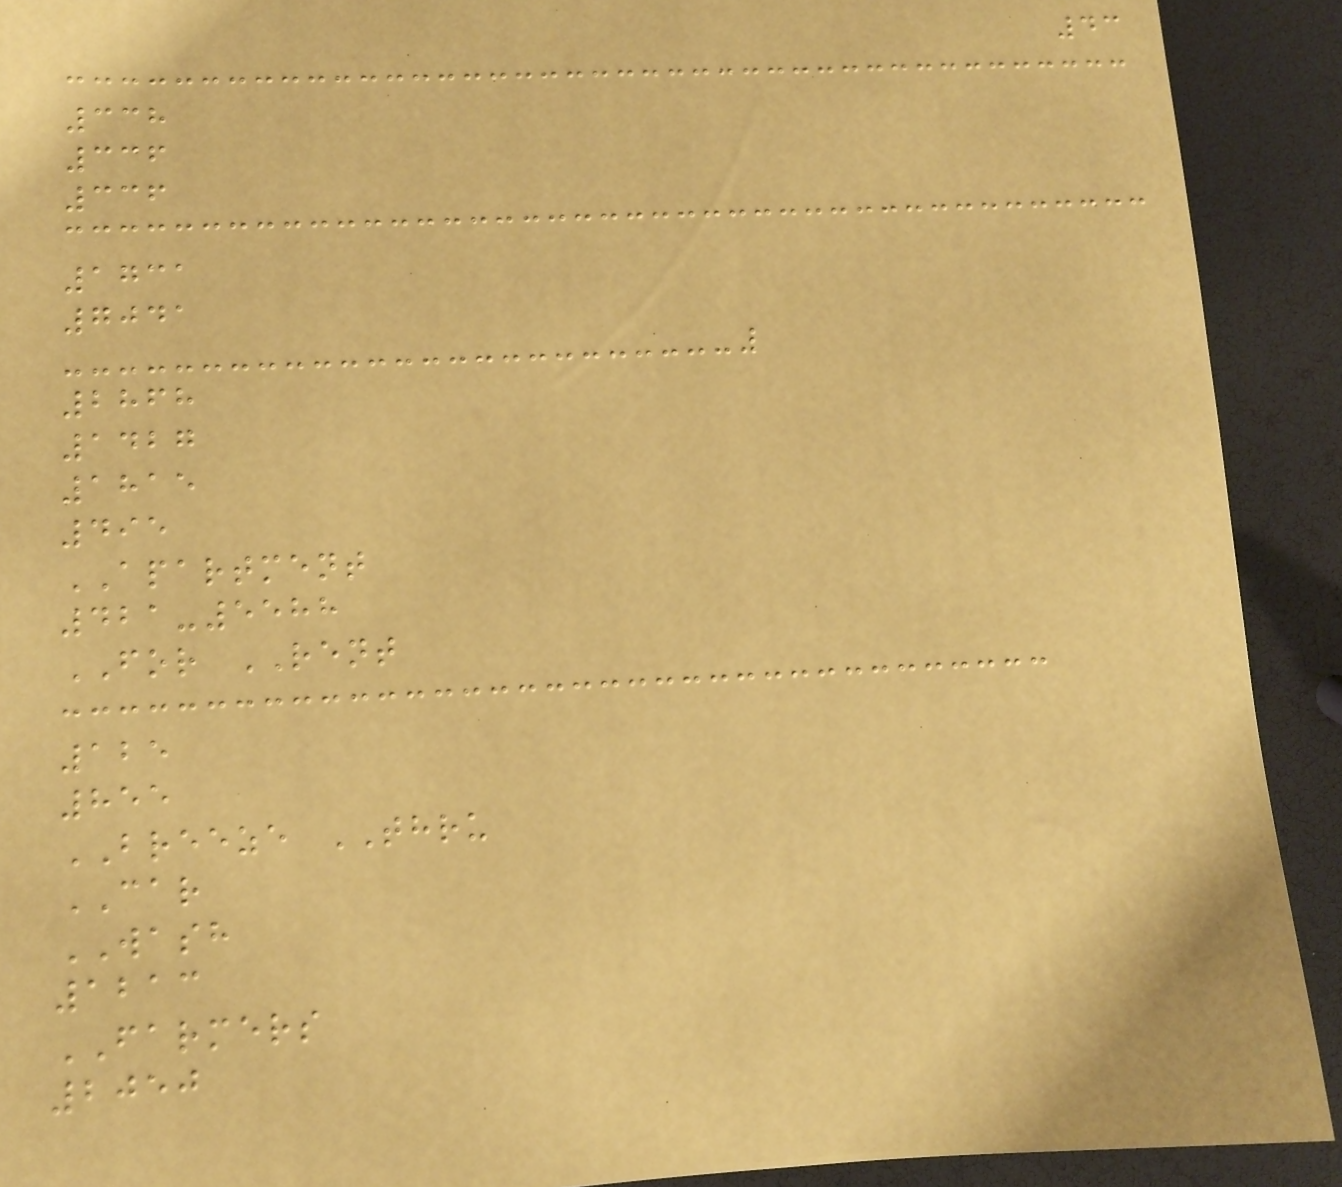43
338
336
336
1731
7041
2868
1427
1815
495
APARTMENT
421-5588
FOR RENT
125
855
BREEZE THRU
CAR
WASH
1213
FARMERS
2050
